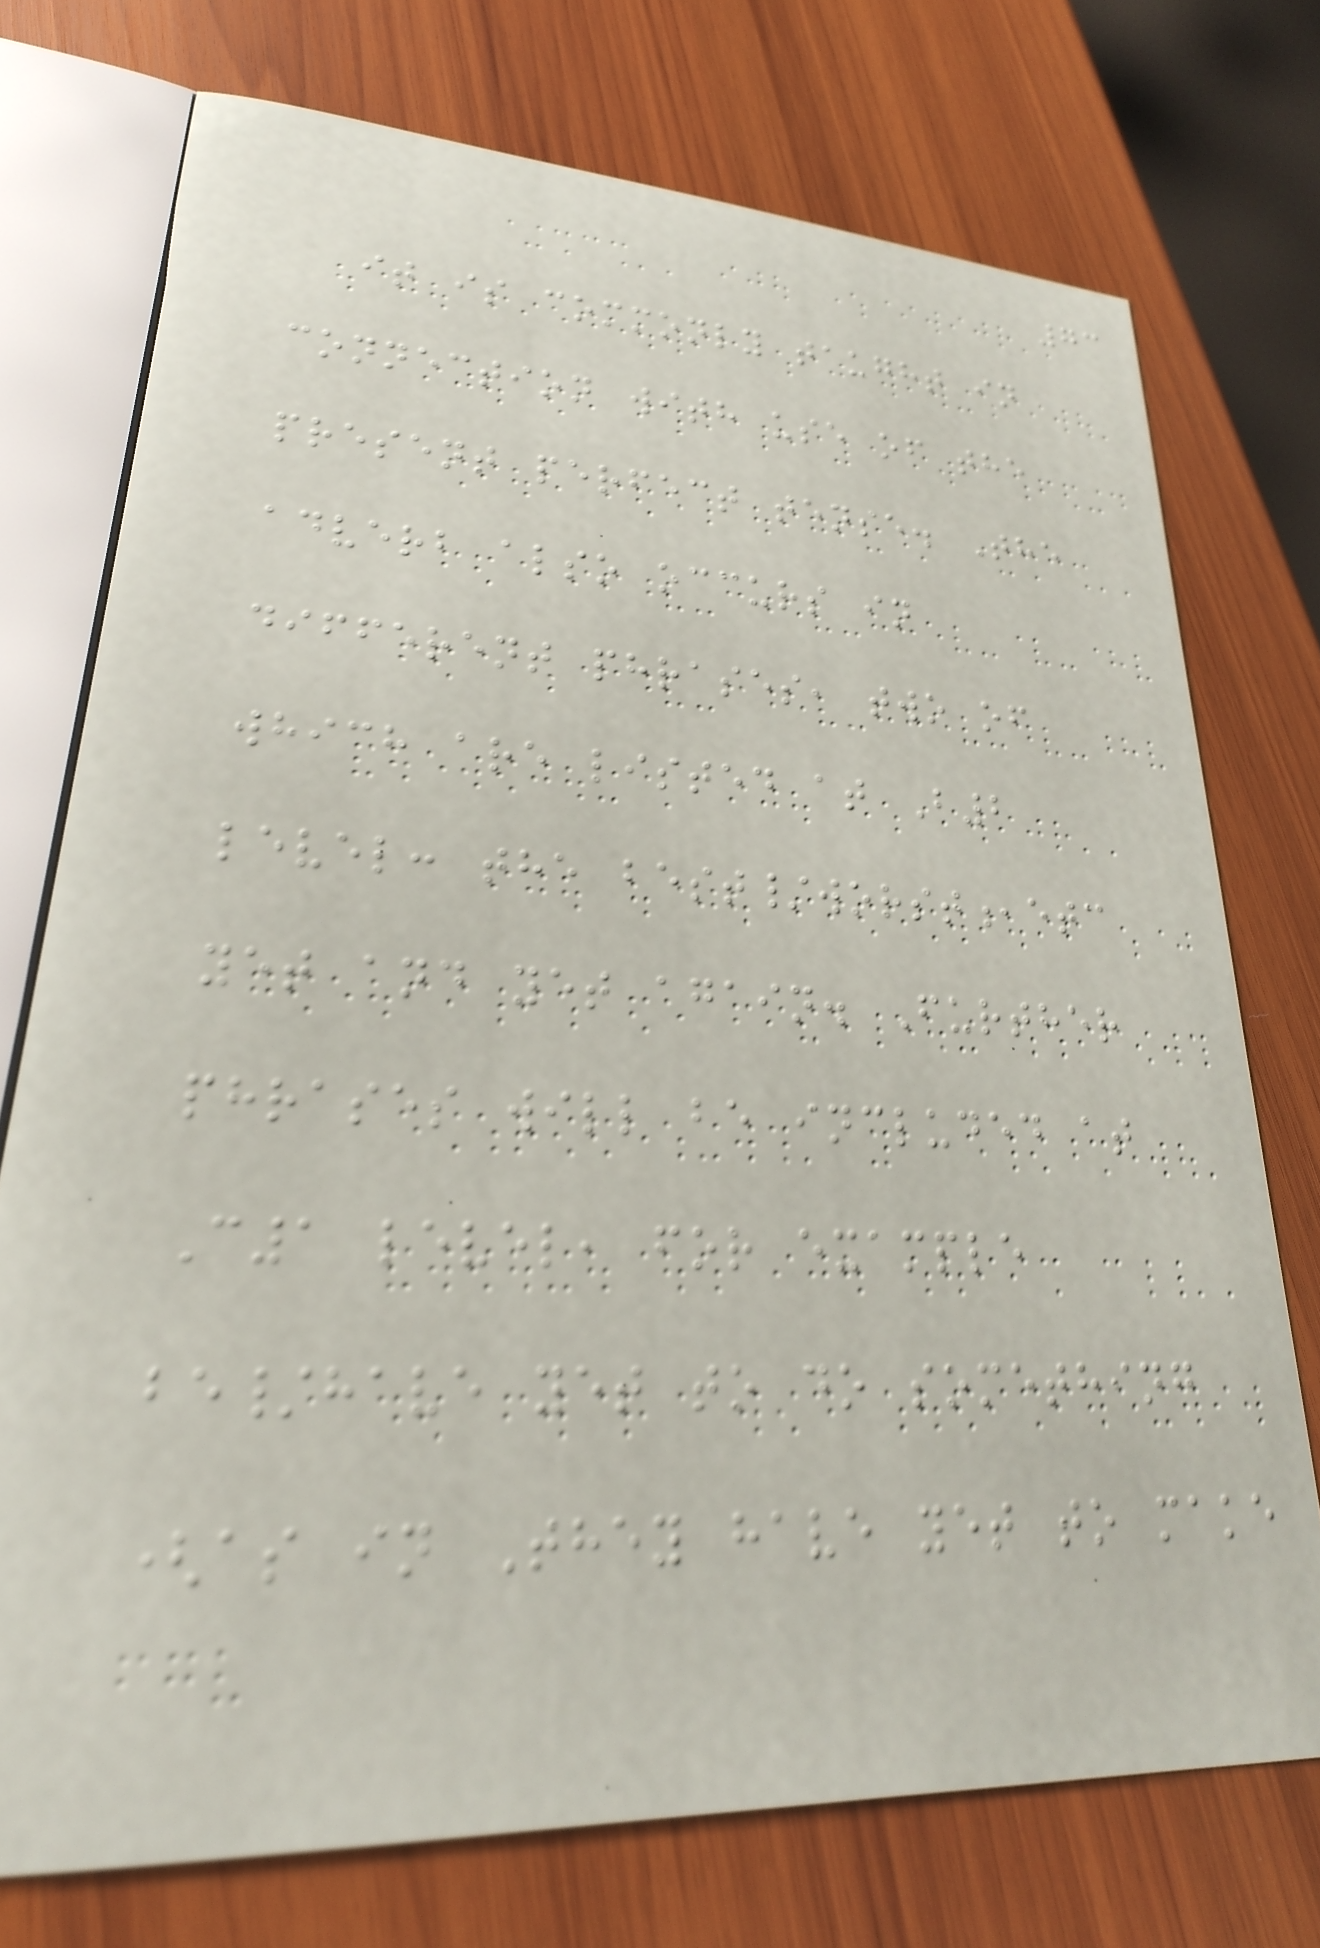73
it is commonly taught in
connection with use of the
present perfect tense. The
adverb also occurs in
different phrases, two of
which are listed at B2
level: the best/worst,etc
yet and yet again. Further
phrases will be included at
C1 level, for example
be/have yet to do something
(as in They have yet to make
